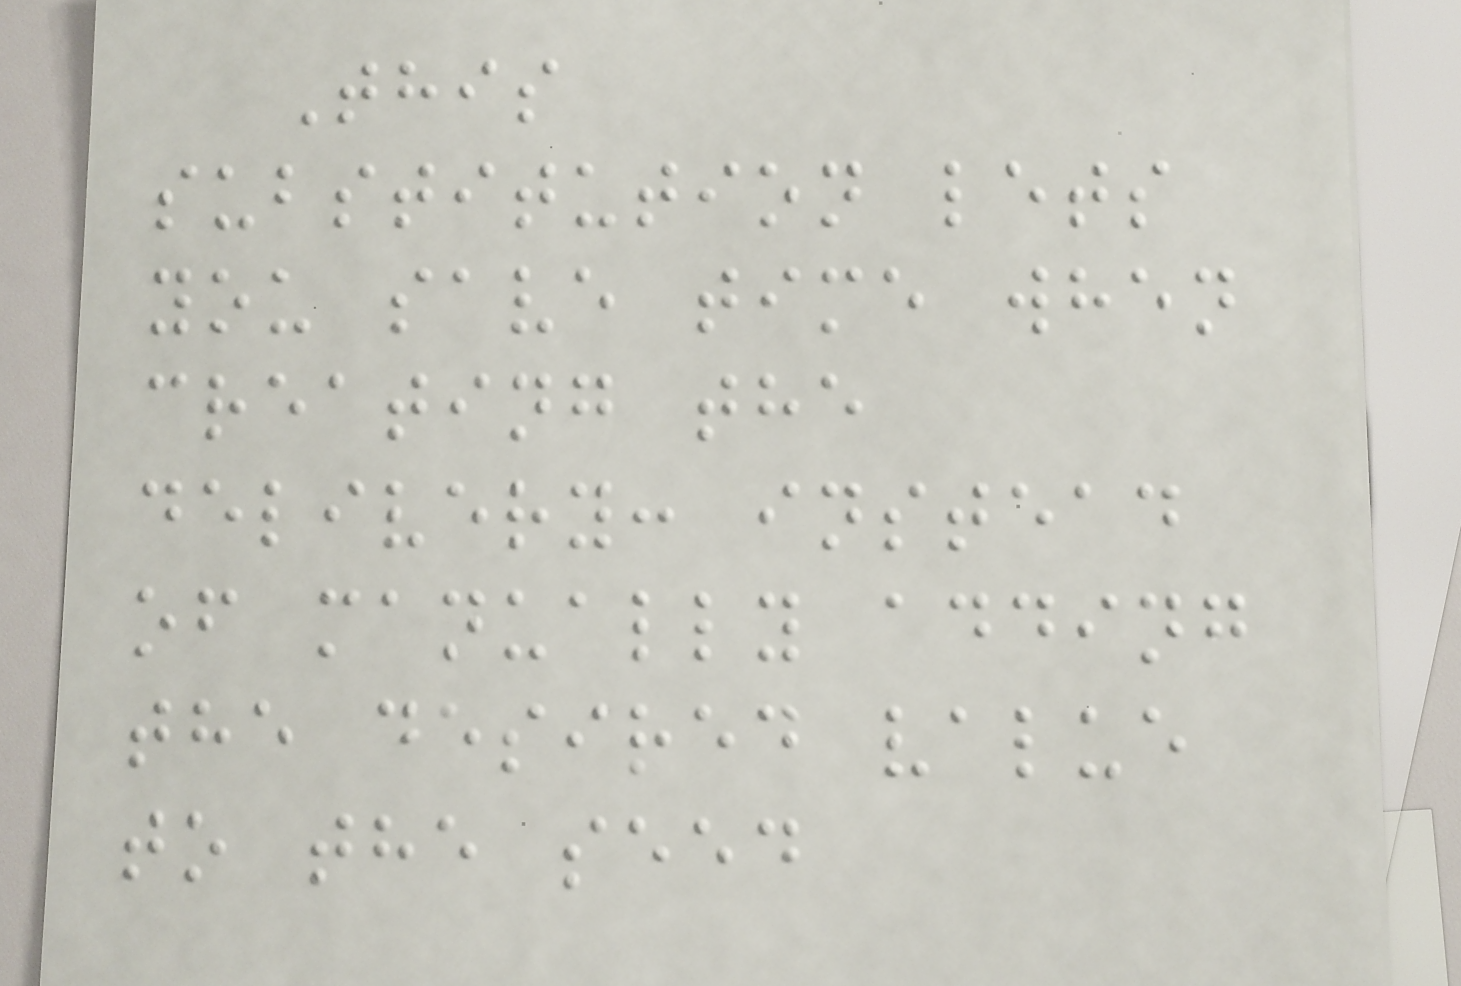This
substitution lets
you save time when
creating the
delivery: instead
of manually adding
the desired value
to the seed
